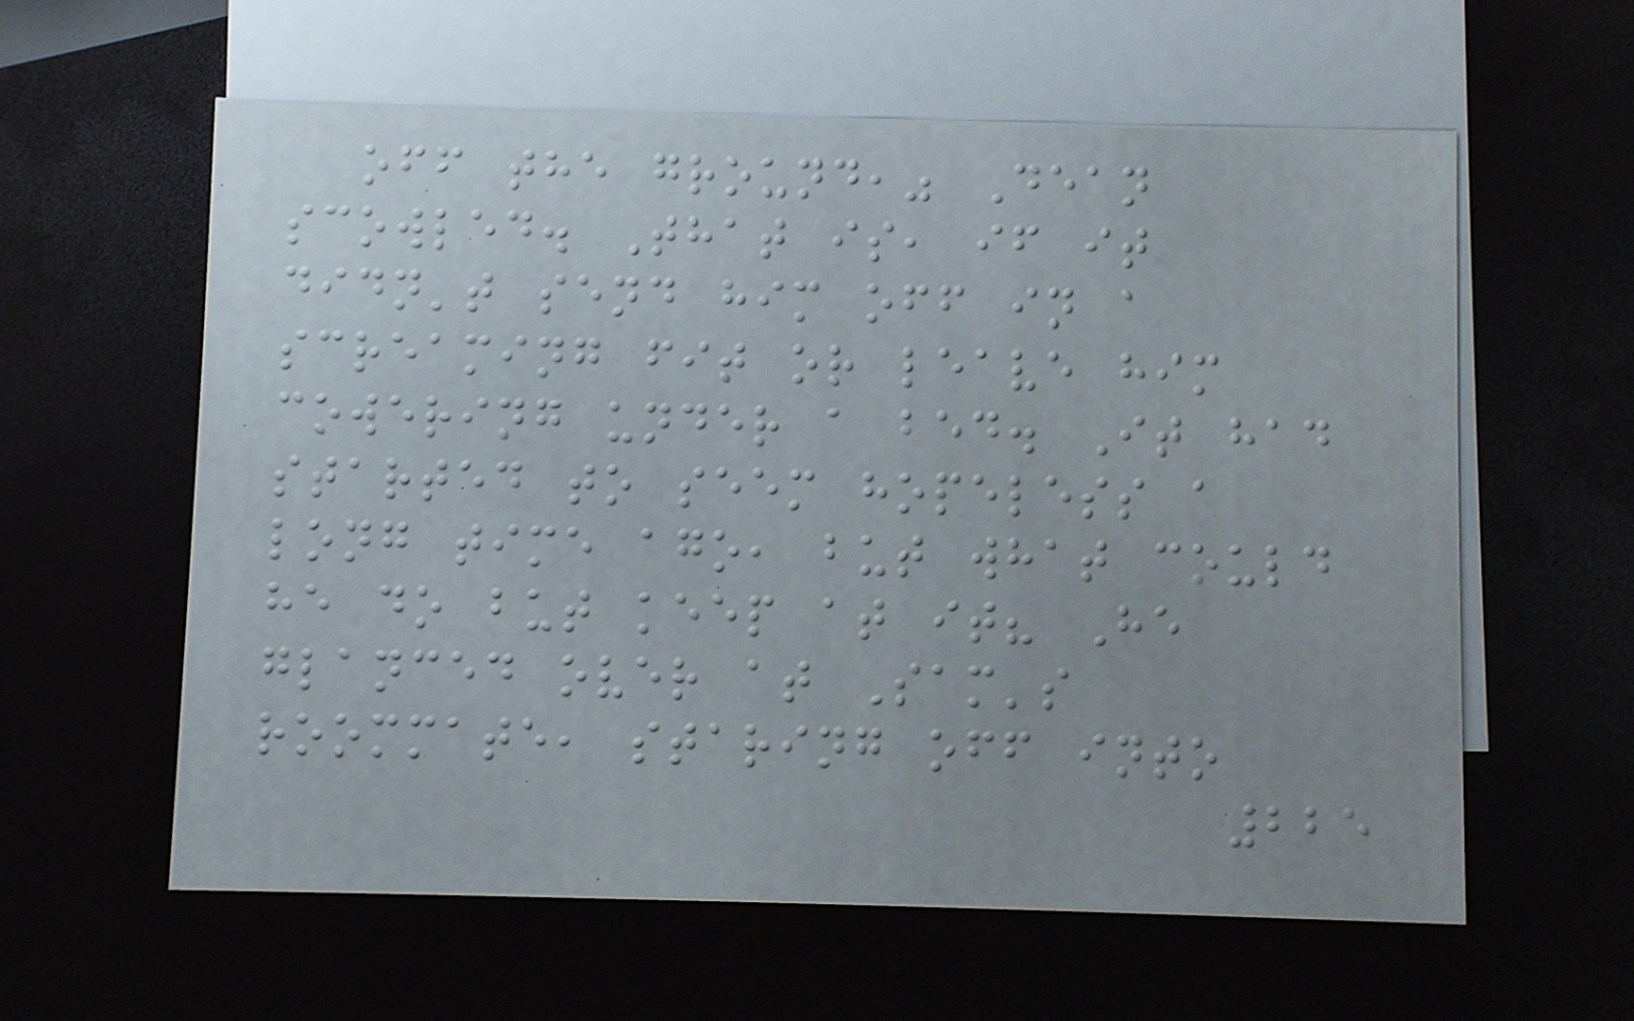off the ground," Dean
scowled. That is, if it
didn't send him off in a
screaming fit or leave him
cowering under a bed. It had
started to seem hopeless a
long time ago, but what could
he do but keep at it? He
glanced over at Sam's
roommate, staring off into
225
